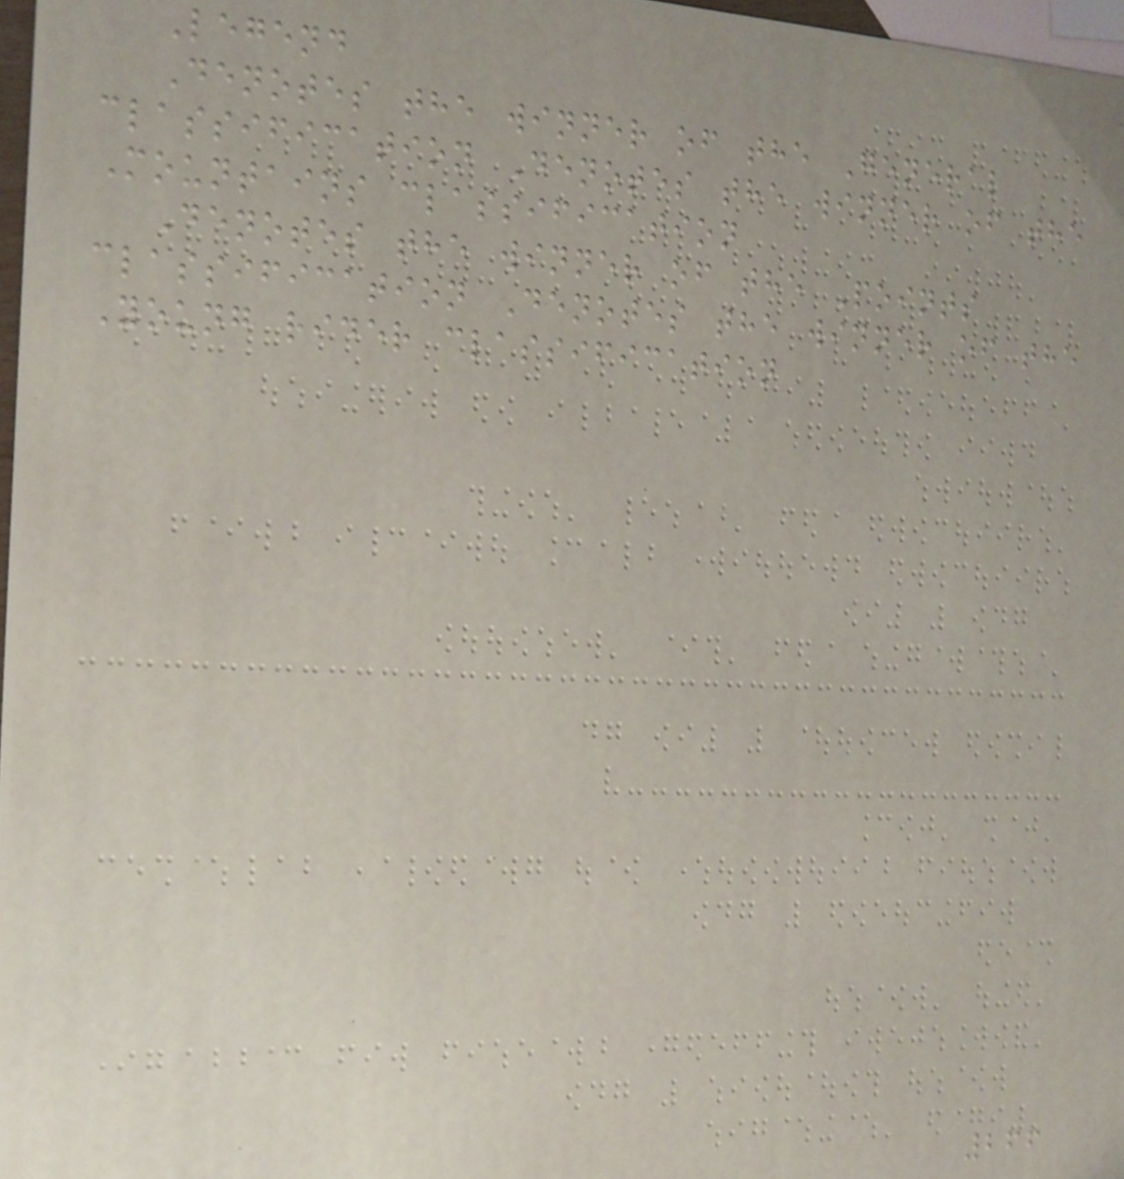Legend
Denotes the winner of the General
classification Denotes the winner of the
Mountains classification
Denotes the winner of the Points
classification Denotes the winner of the
Young rider classification
266
